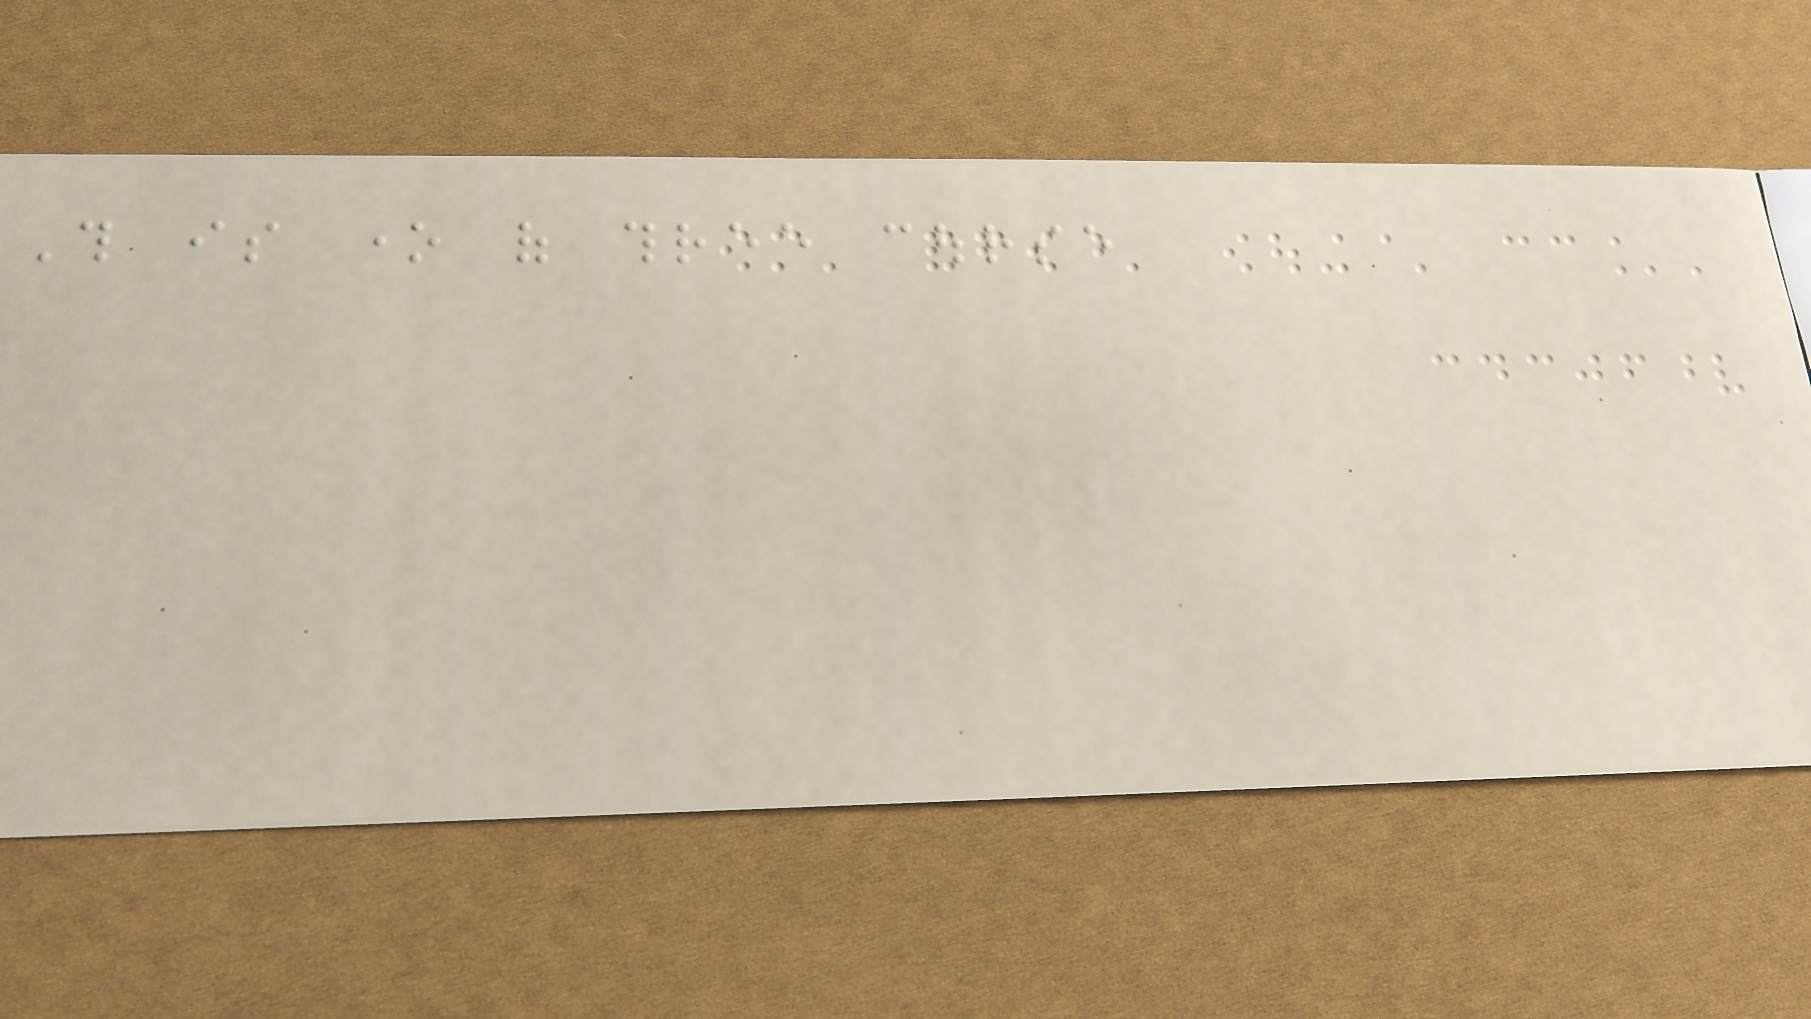This is one of three course
